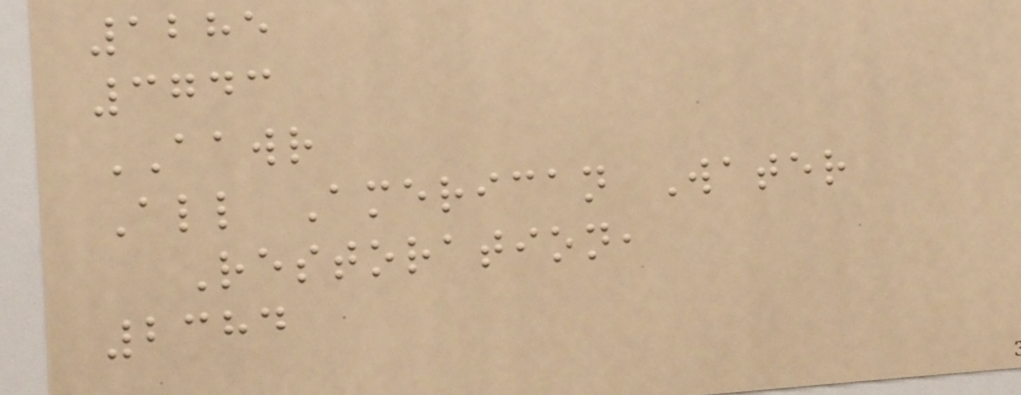1285
3743
AAWR
All American Water
Restoration,
2384
